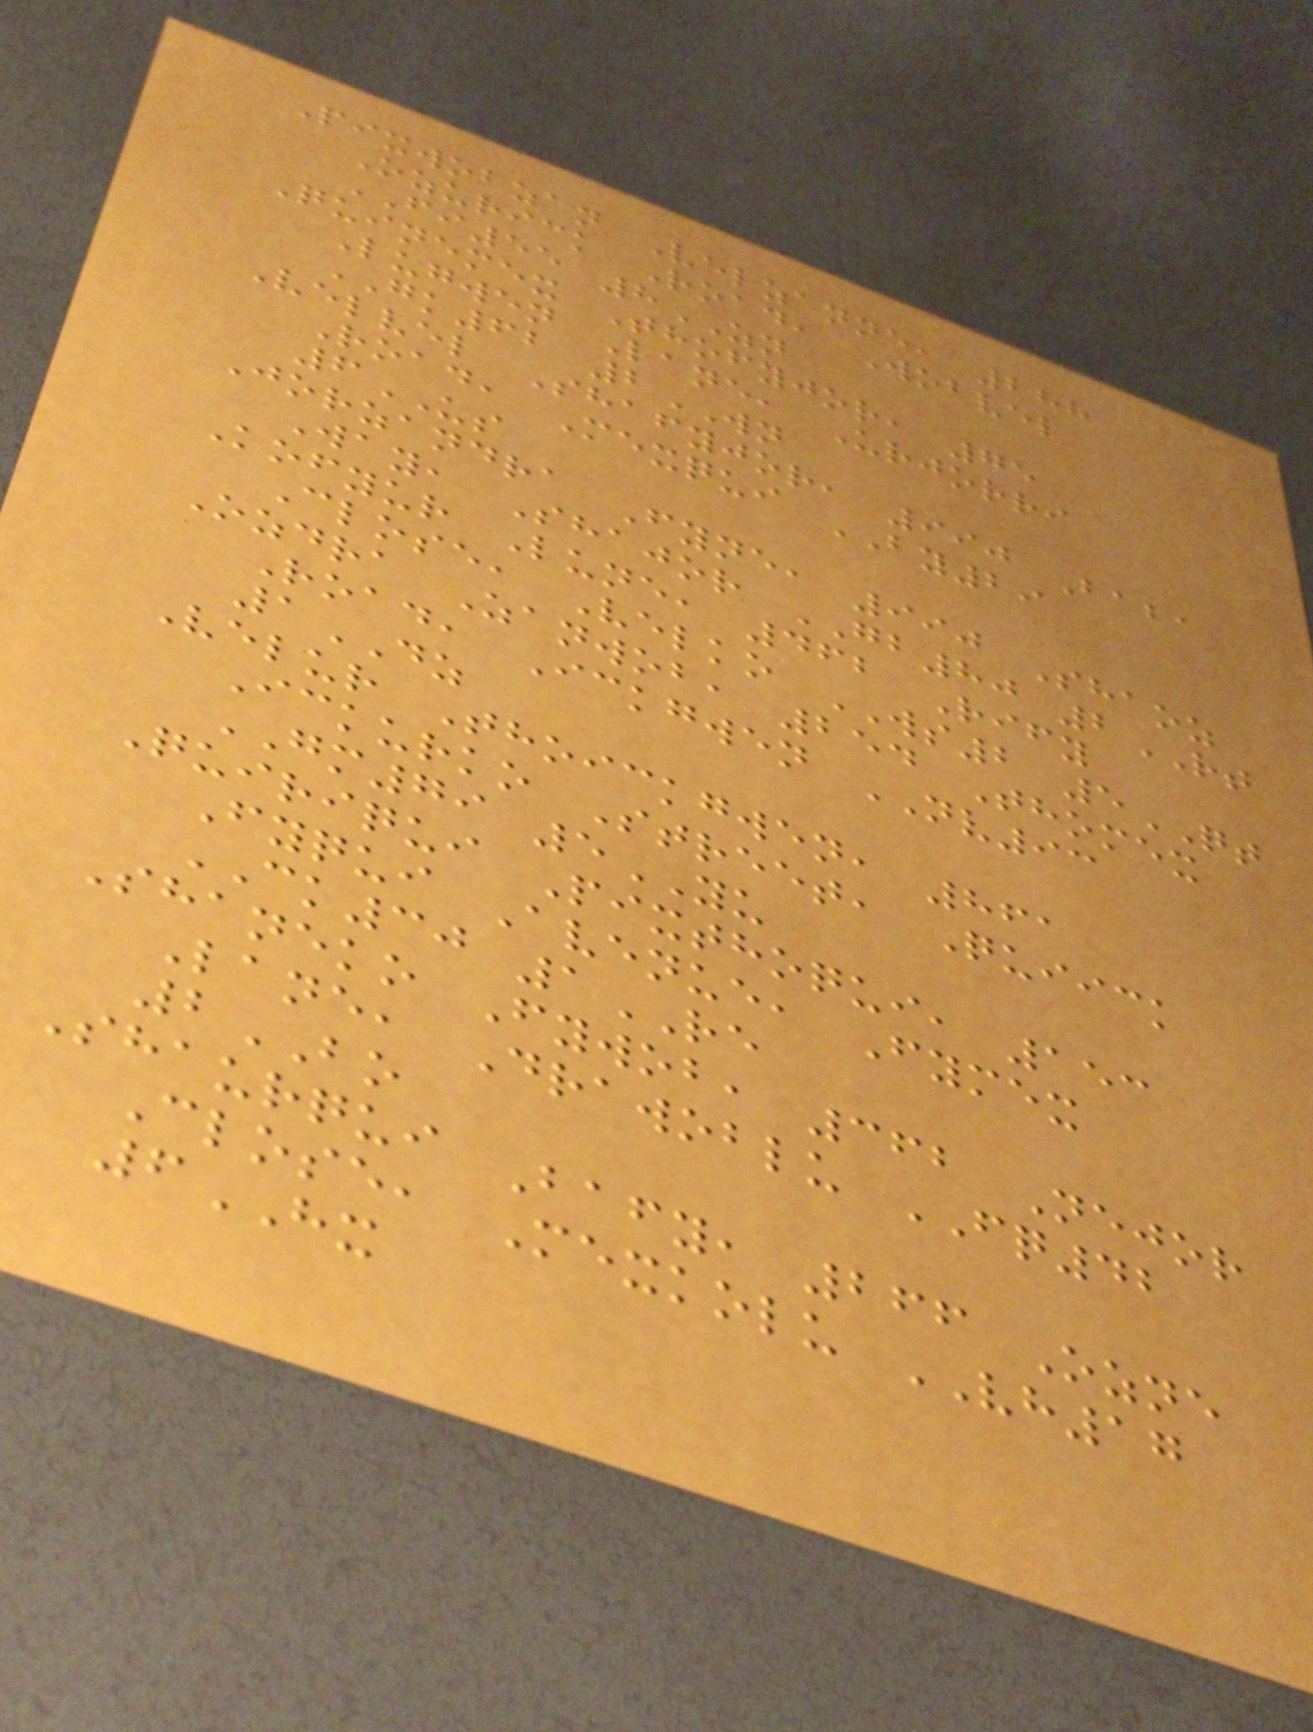Pixwobzan Velzanne, 288
Ozurick Road, Wobvel
FI55 8ZN
Quinemex Thofyjor, 75
Lugwen Lane, Urjorri
GK62 2WN
Velvel Shafyjor, 990 Baba
Road, Mexqui BY29
6US
Jorzandra Fyne, 990 Shaoz
Way, Shajor GB80 2RT
Kofyur Lune, 462 Rify
Close, Velko WS2 5QT
Ozdra Zanwob, 254 Thomex
Road, Ickgwen NV93
1DZ
Velur Thoickgwen, 861
Ickurko Street, Quiick
GM79 5YU
Quiriqui Pixthoqui, 153
Fyqui Avenue, Fymex
CK30 1RE
Shaneko Fywob, 362 Nejor
Lane, Drawoblu FQ42
2BO
Shaurqui Bafy, 266 Ozne
Close, Mexkolu VH17
6HX
